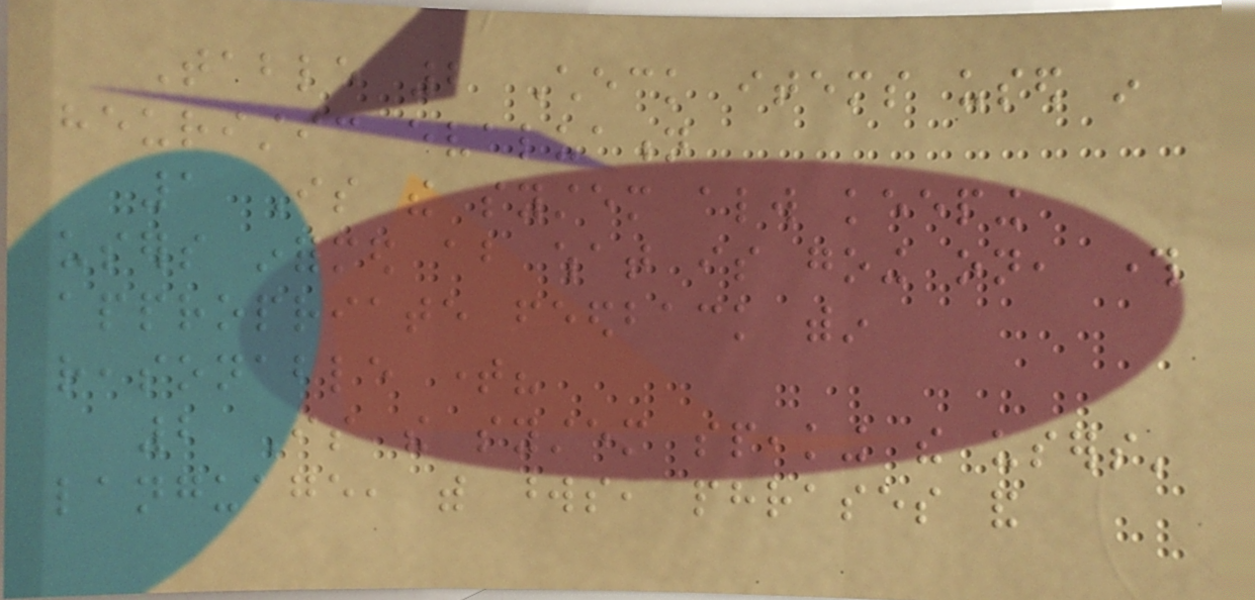Table 2 Check items used in
heuristic evaluation
1 Is the system always keeping
users informed about what is going on, through
appropriate feedback within
reasonable time?
2 Is the system speaking the users'
language, with words, phrases and
